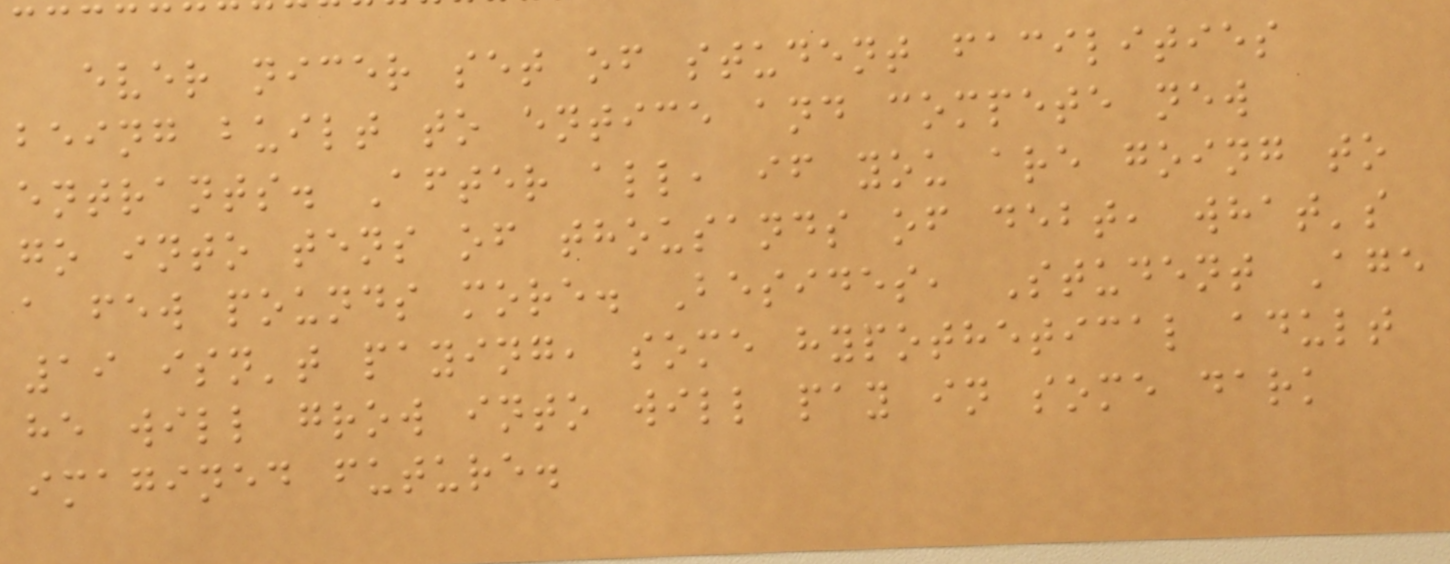ever nicer set of student facilities
being built to entice and compete new
entrants. After all, if you are going to
go into tens of thousands of debt, what's
a few pounds more. Besides, Student Age
19 isn't paying, some hypothetical adult
he will grow into will pay in some dark
imagined future.
